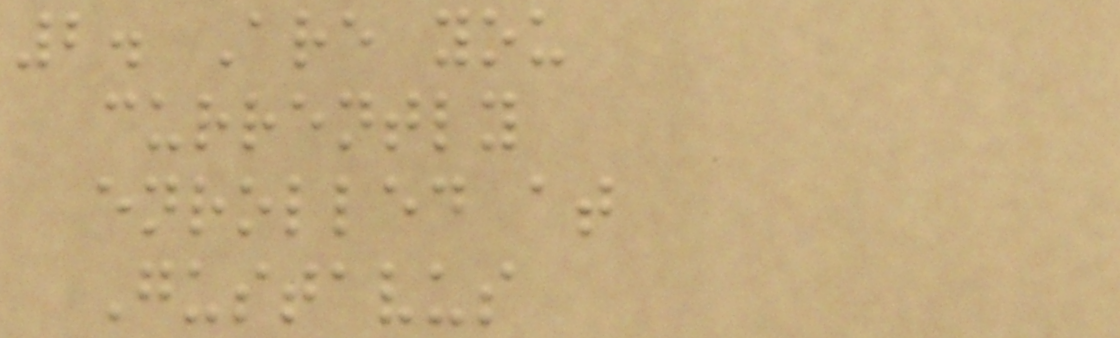2. Are you
currently
enrolled at
Gustavus
